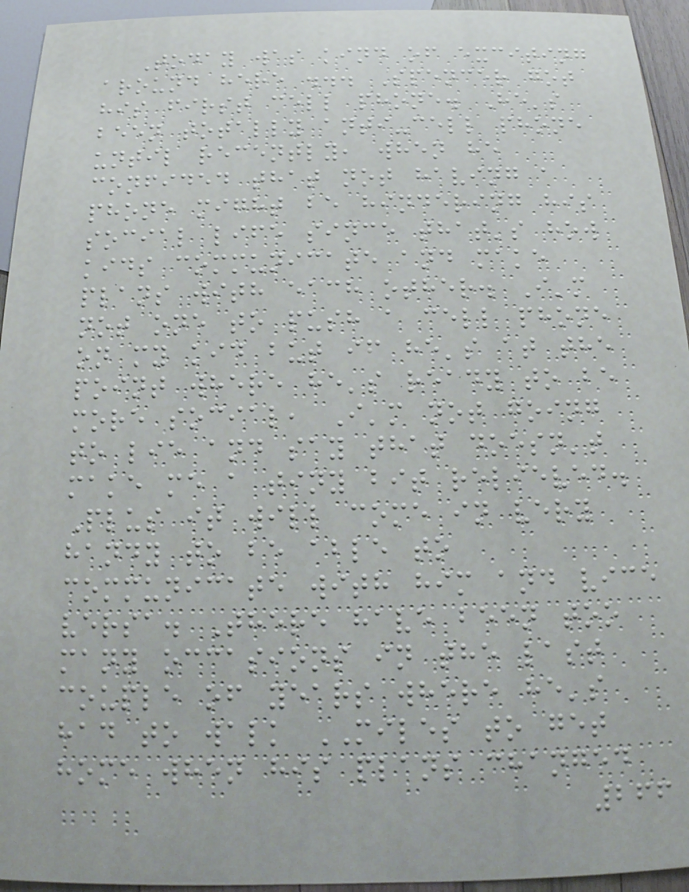Today was kind of exciting
around here ... Spencer got
his first cell phone. He's
been totally anti-cell phone
until recently, when he
confided that not having a
phone might be hindering his
social life since that's how
kids communicate and make
plans with each other. I'm
not one to push a cell phone
on my kid but if he's at the
point where he's ready to be
more social, I'm not going
to lie and say that doesn't
make me a tiny bit relieved.
Plus it will come in very
handy to be able to
communicate with him and vice
versa. There have been too
many occasions in the last
couple of years where he's
had to walk MILES to get
home when his plans changed
266
